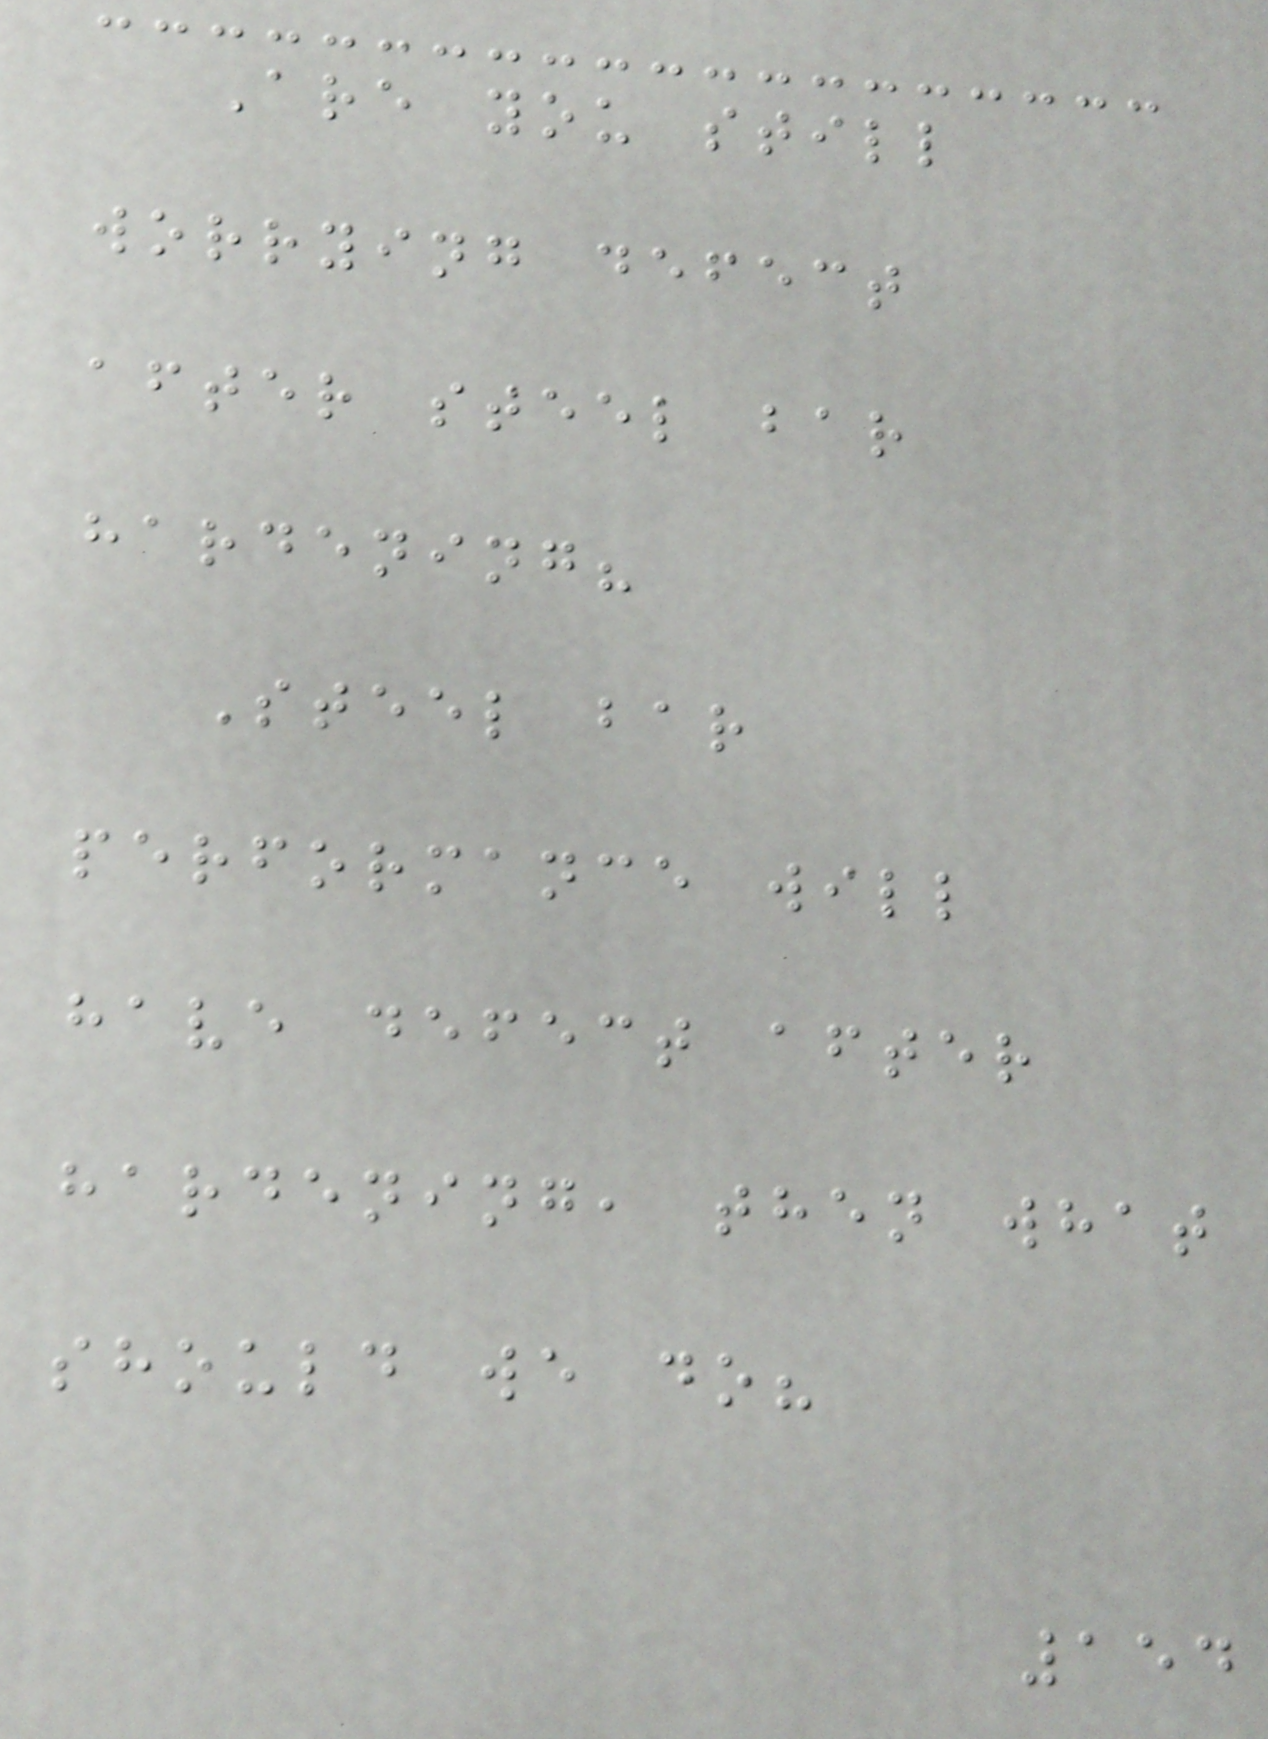Are you still
worrying defect
after steel bar
hardening?
Steel bar
performance will
have defect after
hardening, then what
should we do?
154
